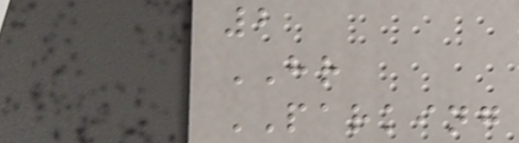2
HR
PARKING
